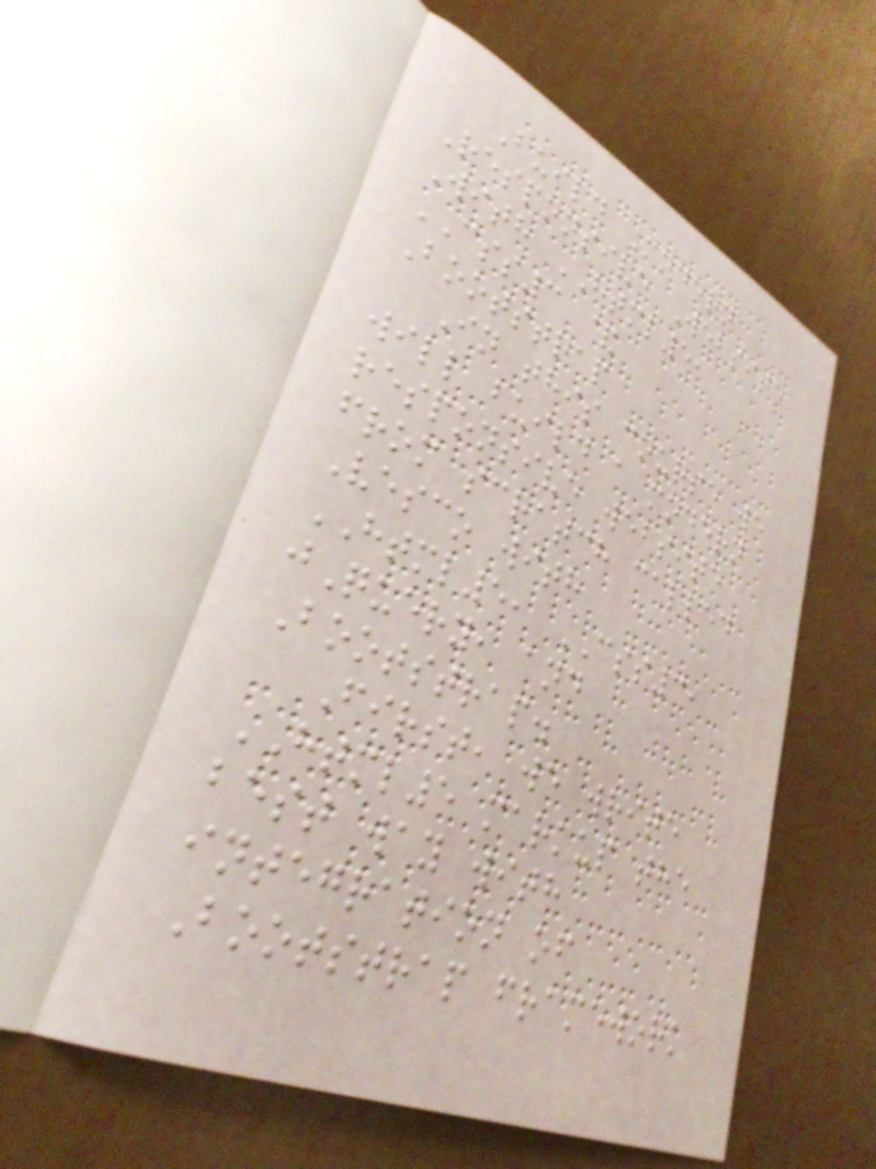Build Modern
Responsive Website
With HTML5,
CSS3 &
Bootstrap
In this course we
will build a modern
responsive website
from scratch called
Vesco with
HTML5, CSS3,
jQuery, and
Bootstrap.
First, we write
HTML5 markup the
best way with
integration of
Bootstrap framework
